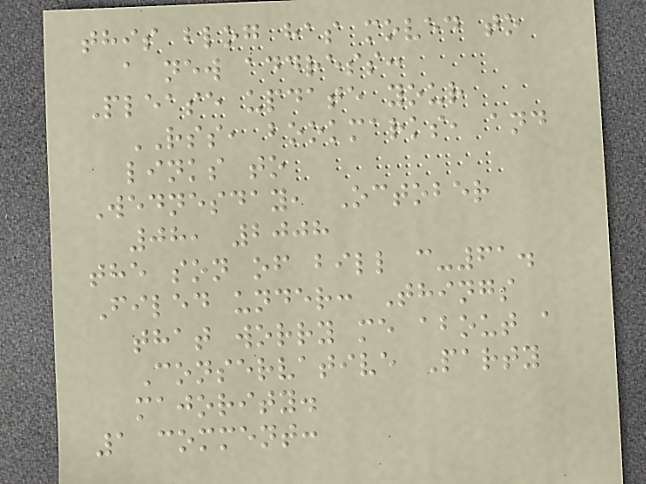this blog has moved to
a new address:
Please update your
RSS, bookmarks, and
links to
Wednesday, October
08, 2008
the son of bill c-61.
Filed under: Things
that worry me about a
Conservative Party
majority.
1 comment:
